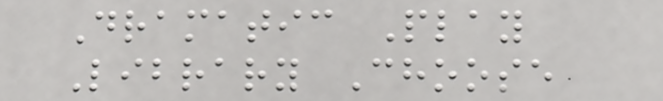Dramatic Play
Library Choose
